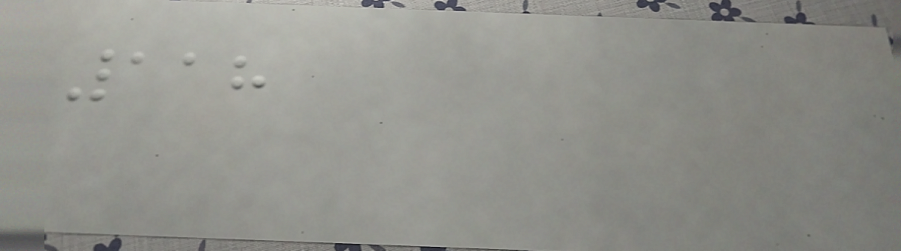118
